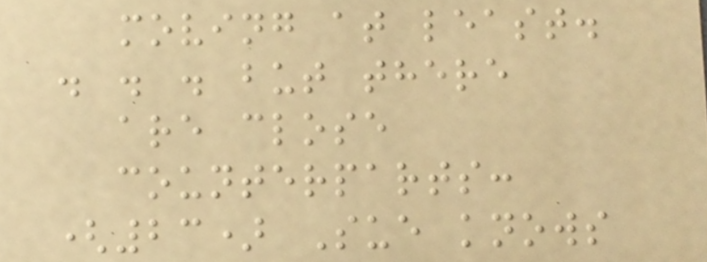moving at least.
. . . but there
are close
counterparts:
(23) Sue knows
